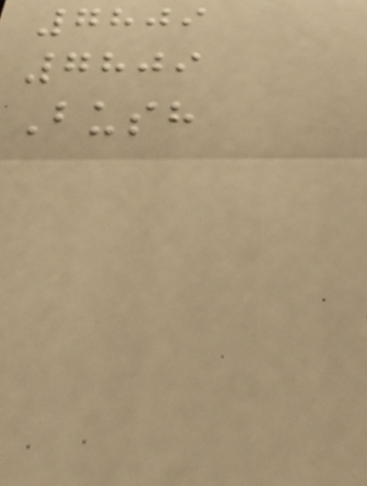7809
7809
Bush
